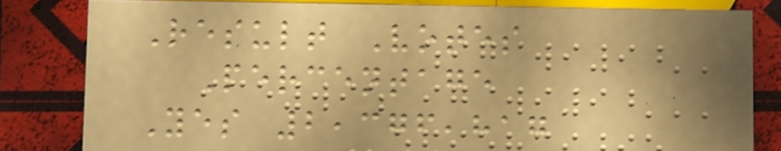Result Votes
Percentage
Yes 2,376,817
